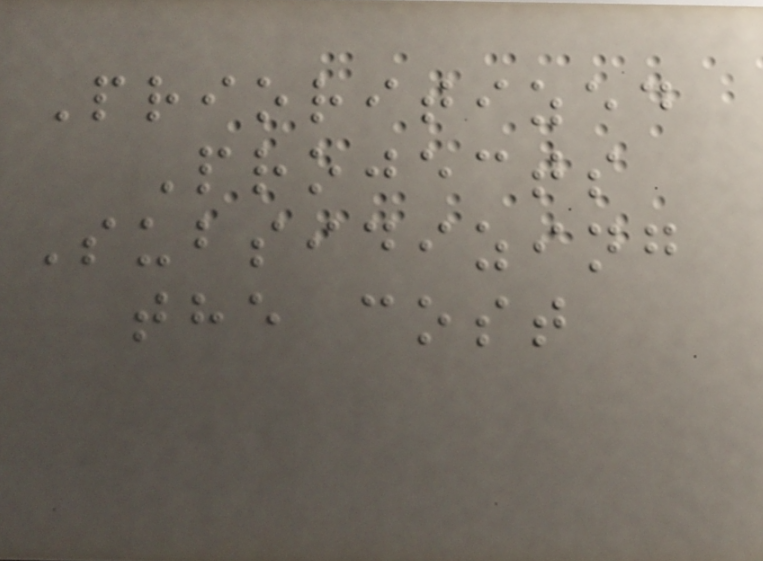Prioritized
Projects
Subsidizing
the cost
